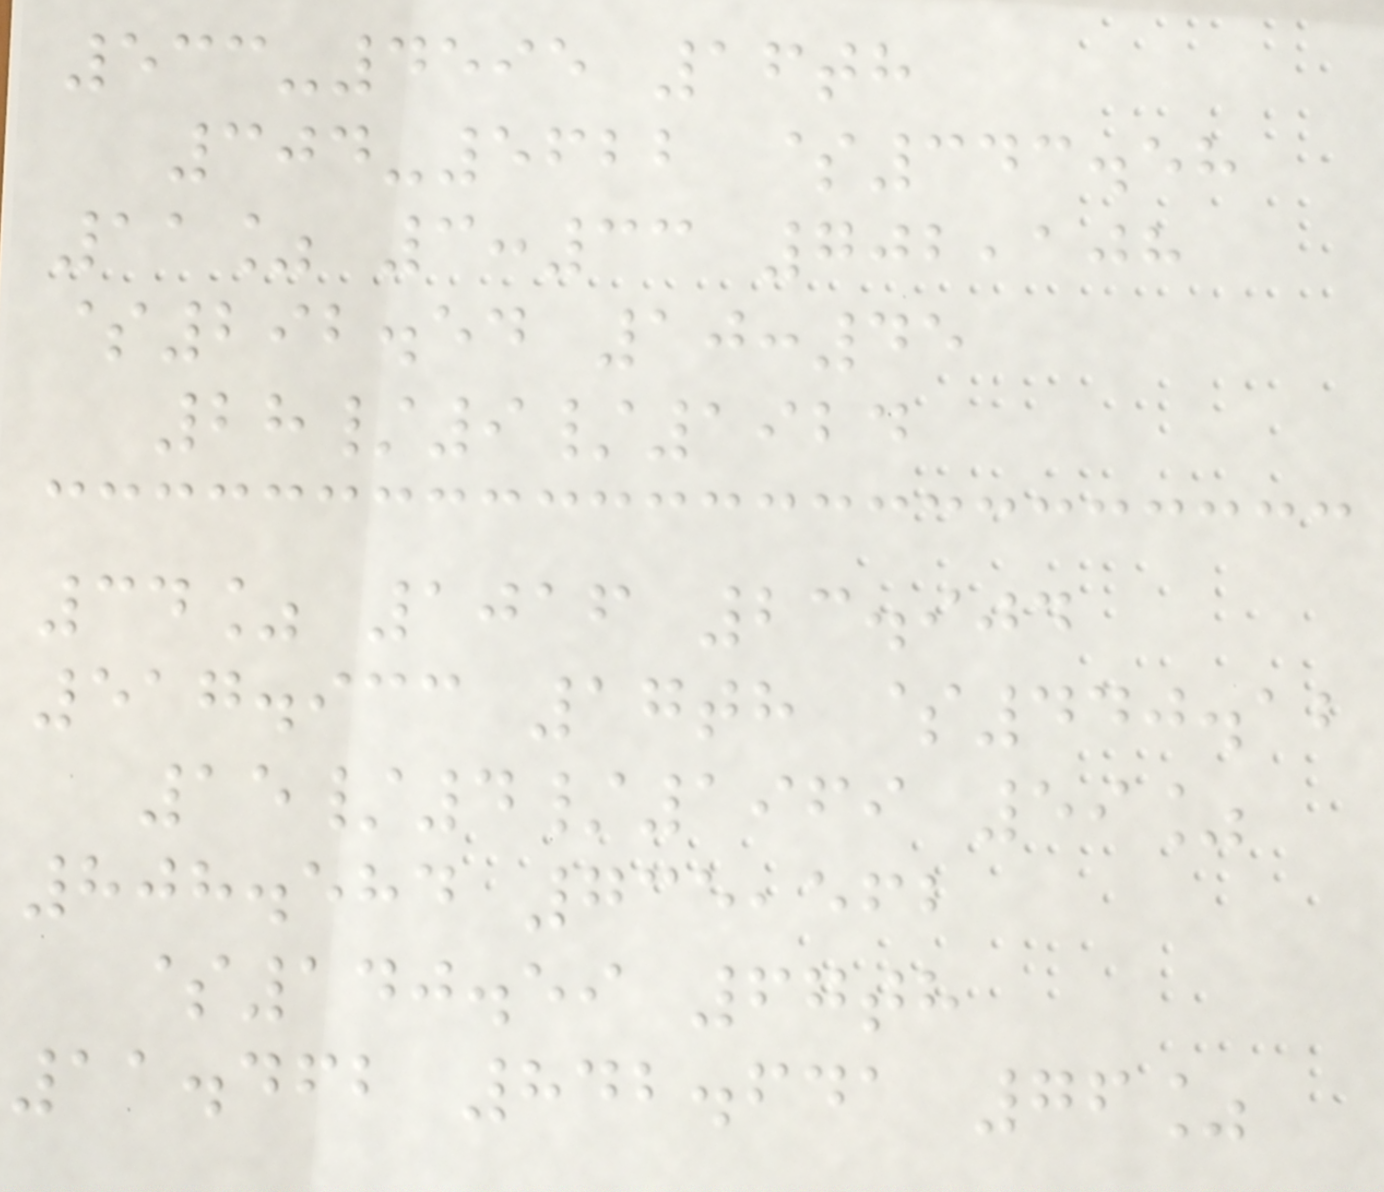533-4595 16th
304-5622 $343.58
11% 3:33 702,108
$292.54 10:45
28/9/1924
34% 1016 23.904
517.933 17th $440.12
15/4/1969 59%
808.584 735,562
$140.59 67th
11.462 842.641 76%
